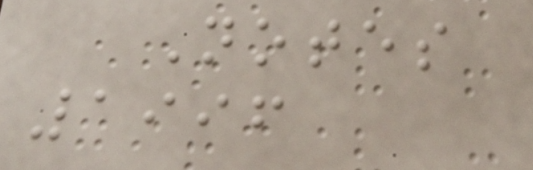Notes
1996
